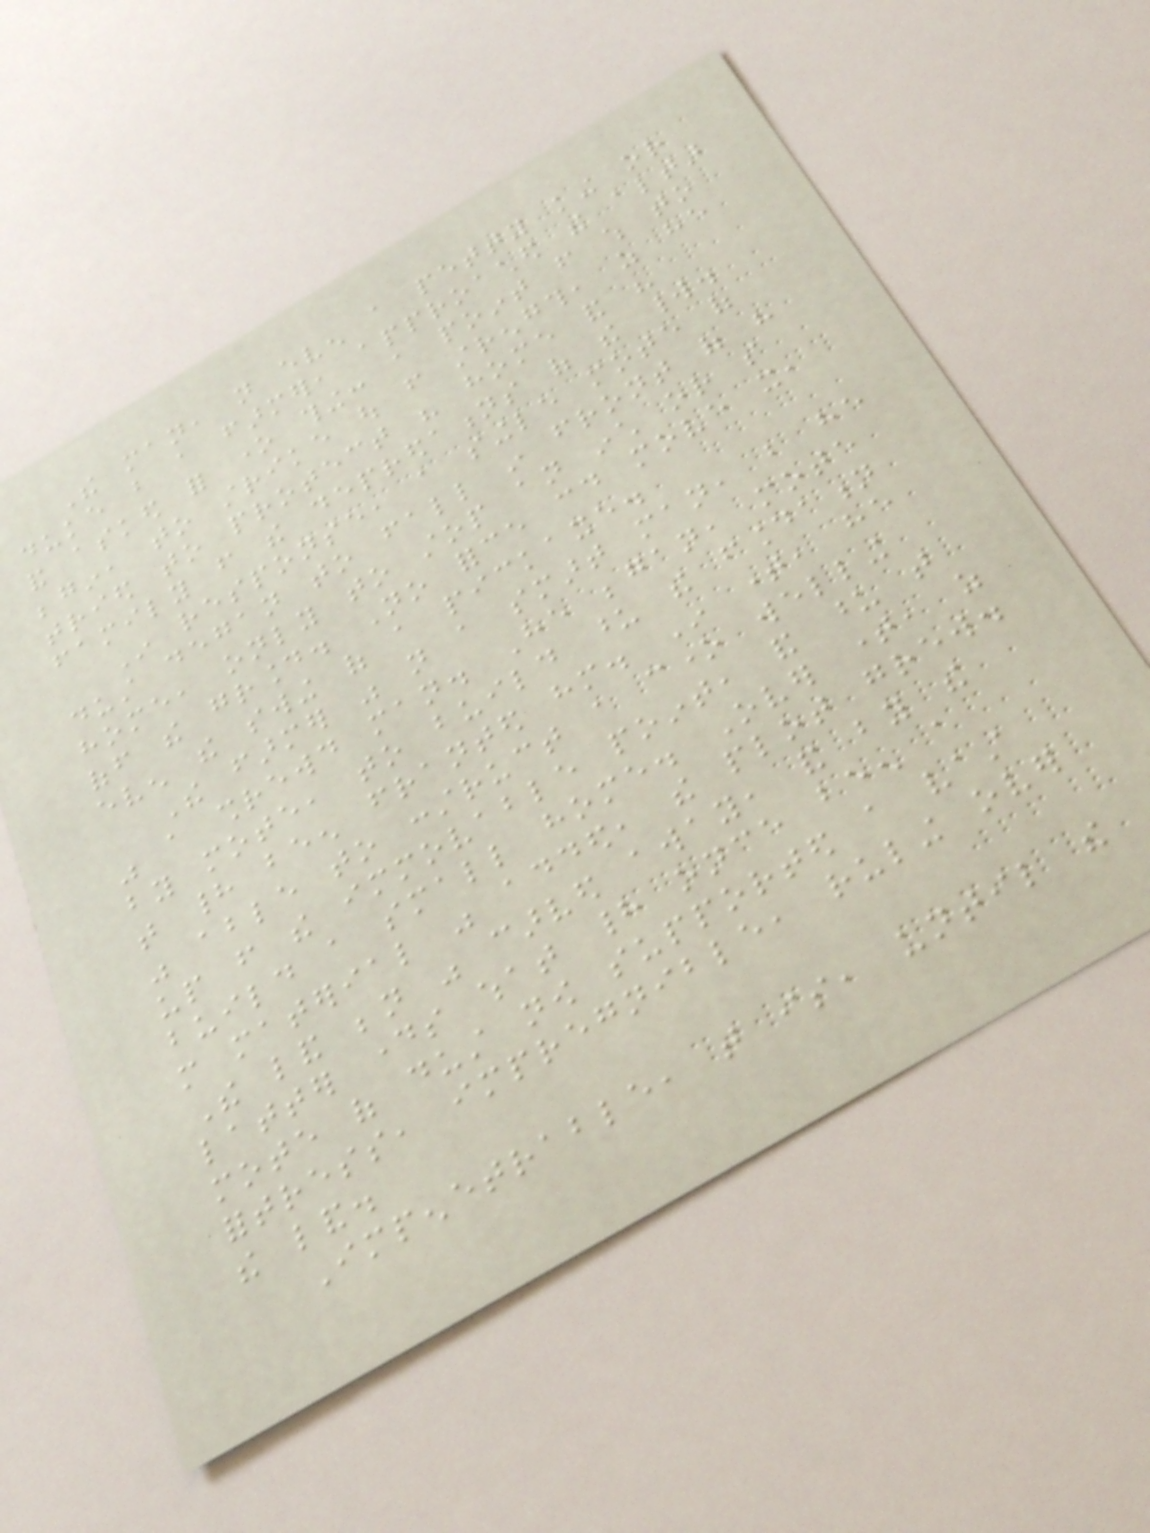The man, not even a petty king or
duke but a farmer, approached the altar
and asked for one thing: a point from which to
begin, to strike out from strength, as he
tried to protect his home and his
family from the depredations of the world.
In response, a single mote of
dust degan to fall in front of his
home, only to stop an inch or so
off the ground. No force could move it,
even the swing of a pickaxe.
The farmer was not a smart man, but he
was a shrewd man. He began, mote
by mote, to build upon the foundation
that had been franted him. In time, he
was able to construct a cone welling
up from the immovable point, and upon that
build a small home. Over time, as
more material was added, the plot grew.
The land beneath was carved away, and by the
latter days what had once been a
mote of dust now supported a vast
fortress, impregnible, ruling over
the land.
Impenetrable, that is, until the
